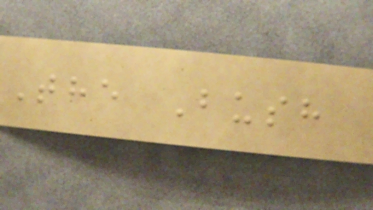The Bush
